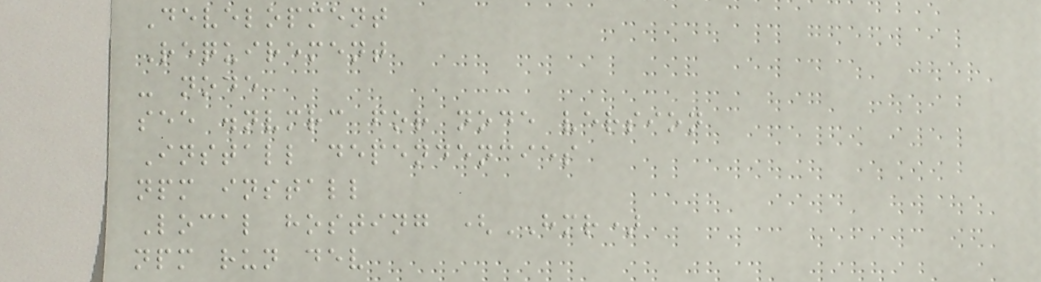Development
Requirement
- node
see .nvmrc for node version
Install dependencies
npm install
Local hosting (HMR)
npm run dev
